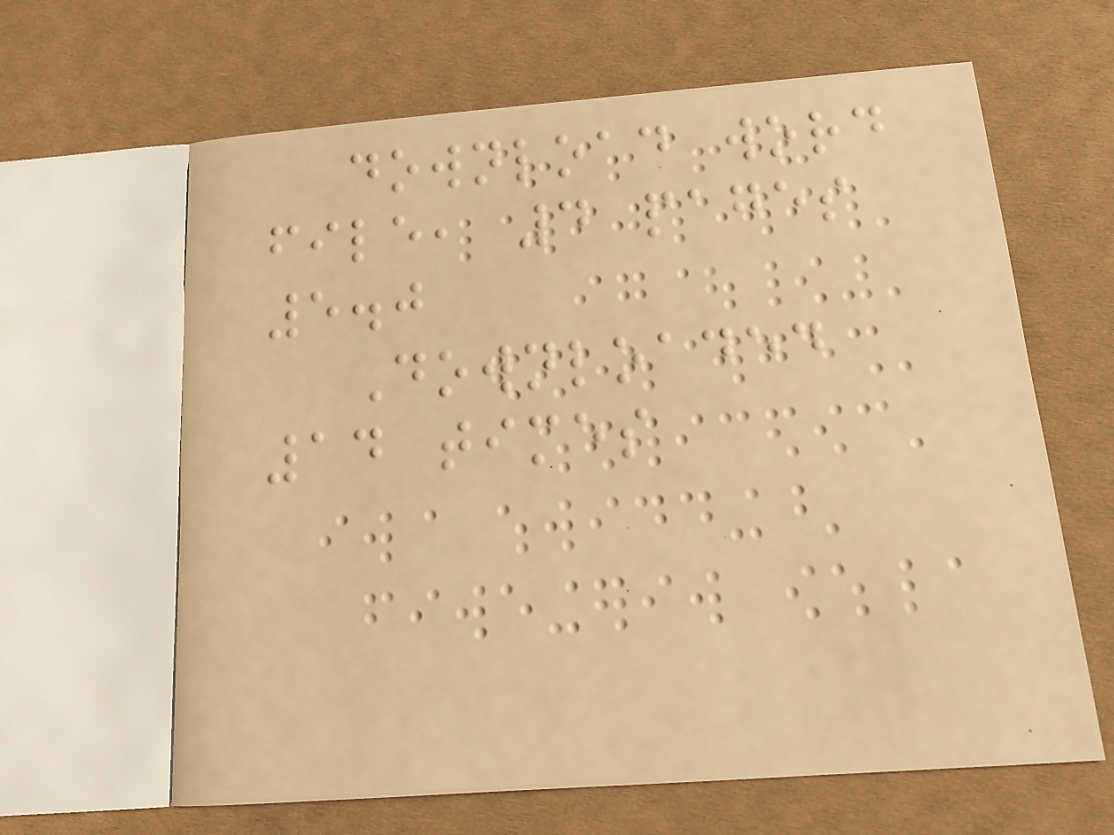download word
file, 4 pages
5.0
Downloaded
14 times
